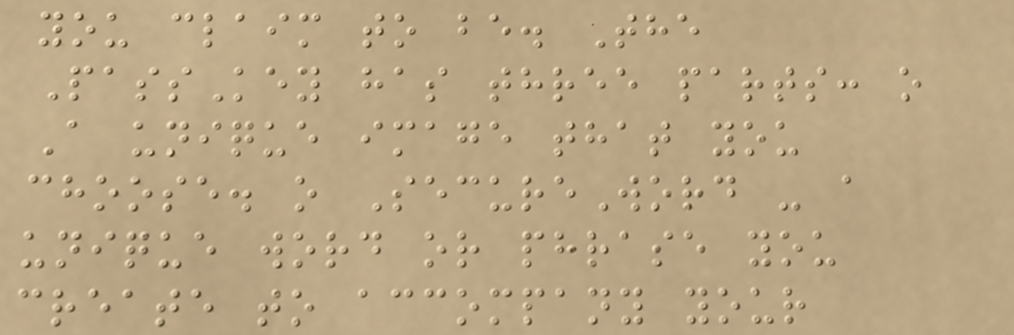you claim to be. The
PassKey has three parts: o
A unique image that you
choose. o SecureWord - a
unique word or phrase you
create to accompany your
